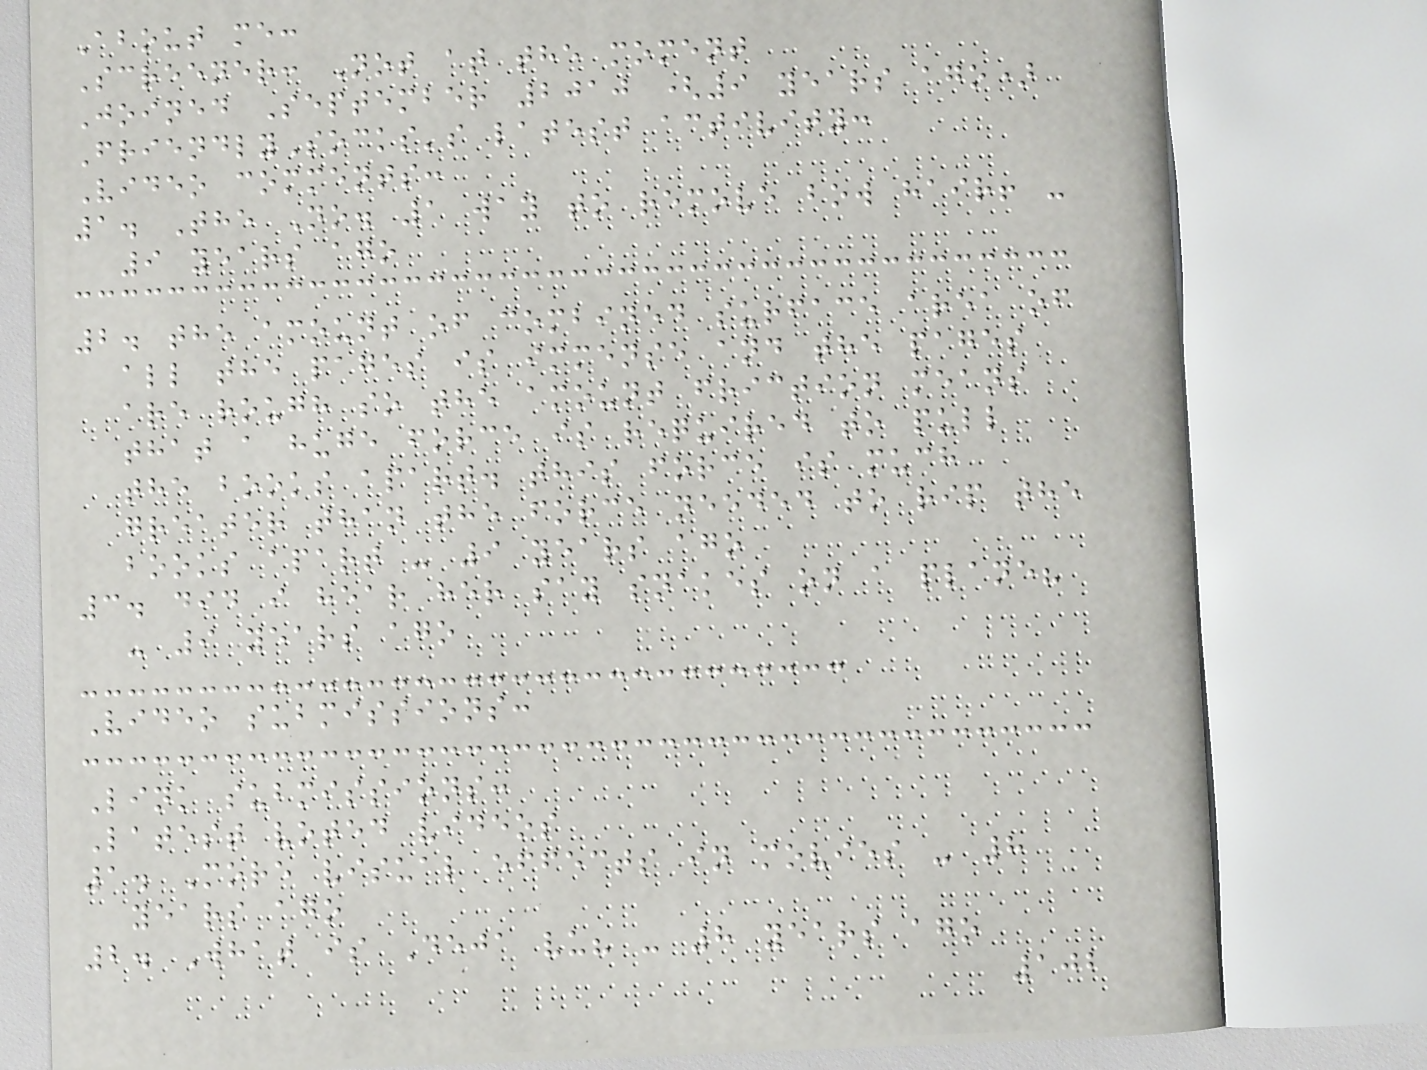About me:
Screener: Not at the moment
Joined September 2010 (9 years ago)
FriendlySocks's latest activity:
Video comments:
1. The No. 1 way to remove bow hair! -
9 years ago
2. the amount of combined surface area of
all the pages is immense and the pages
are rough so the amount friction means
that a huge force is required to pull
the books apart. this force is much
greater than the force needed to rip the
books apart - 9 years ago
3. did i hear her say snakes on a plane?
- 9 years ago
Video submissions:
Link submissions:
Latest voted videos
1. More visual effects in movies - 8
years ago
2. What is Deja vu? - 8 years ago
102
